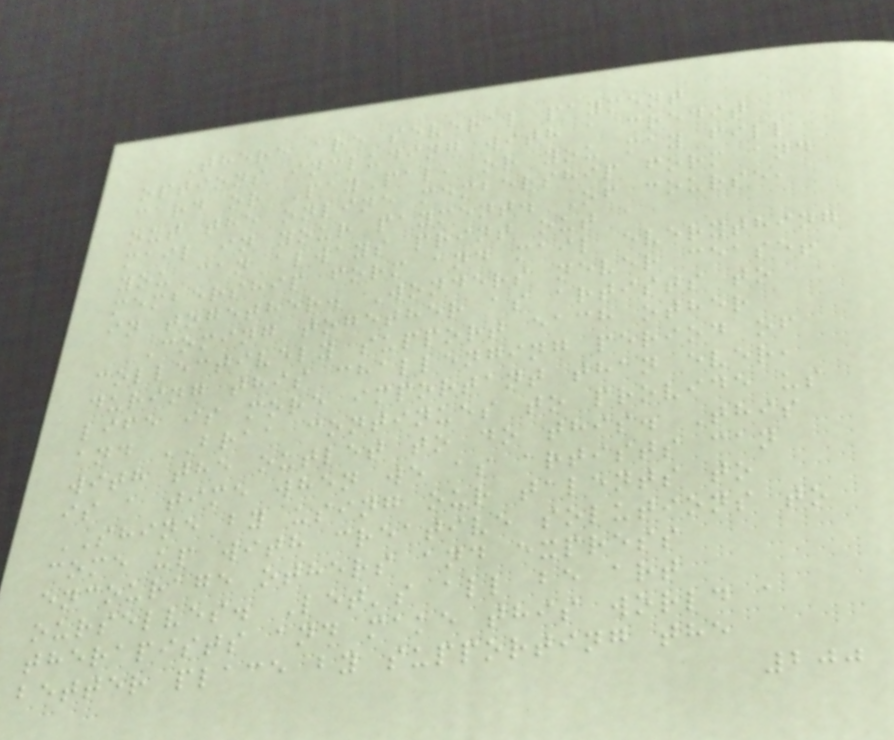There are several payment
options including with a credit
card or PayPal, or you may fill
out the online membership form and
mail in your payment. Of course,
you can always print out a
membership form and mail everything
in together. Wonders never cease!
Coming together as artists to
collectively support each other
during this challenging period of
life is more important than ever,
and BRAA continues to provide us
with the outlet to do this. This
is a time when we as artists can
SHINE by using our talents to
come up with creative solutions to
encourage others and express
ourselves. Let's all be art
therapists and make this world a
better place by supporting the
200
